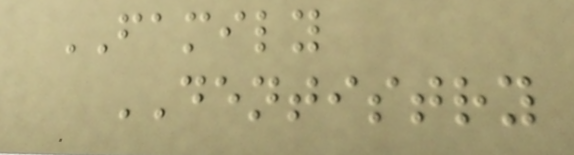FAMILY
DENTISTRY
